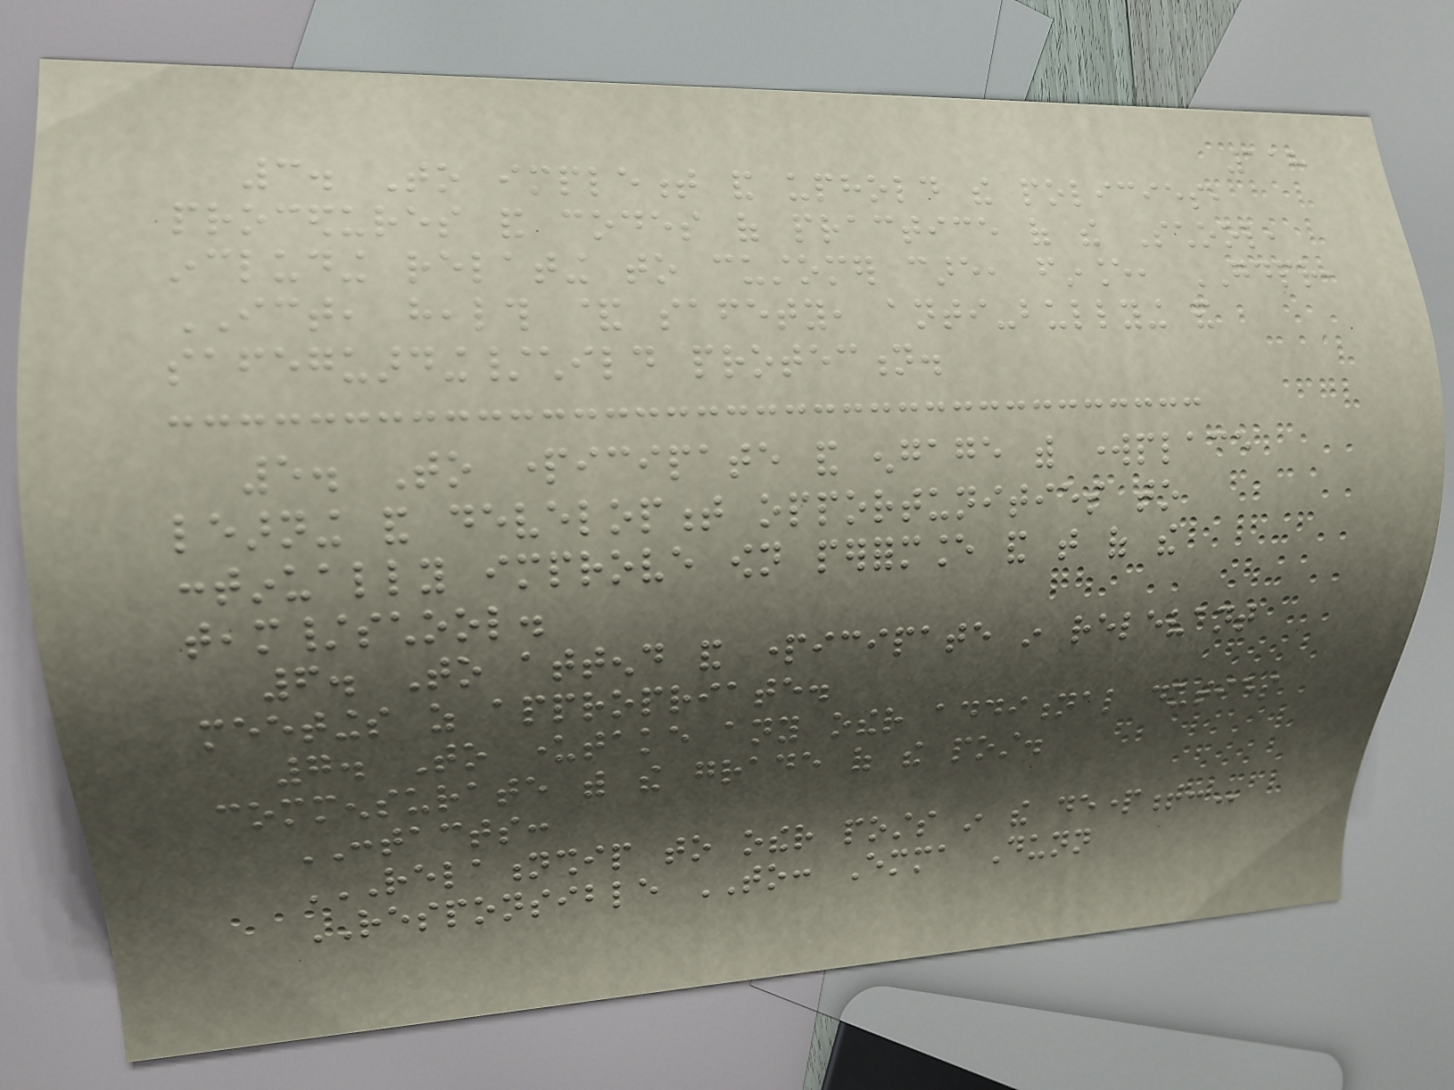118
3. To implement and uphold the policies,
procedures and codes of practice of the School,
including relating to customer care, finance, GDPR,
ICT, health & safety, anti-bullying and
safeguarding/child protection.
5. To participate and engage with workplace
learning and development opportunities to
continually improve own performance and that of the
team/school.
6. To attend and participate in relevant
meetings as appropriate.
7. To undertake any other additional duties
commensurate with the grade of the post.
CONTACTS:
RELATIONSHIP TO OTHER POSTS IN THE DEPARTMENT:
RESPONSIBLE TO: Emma Dunn
